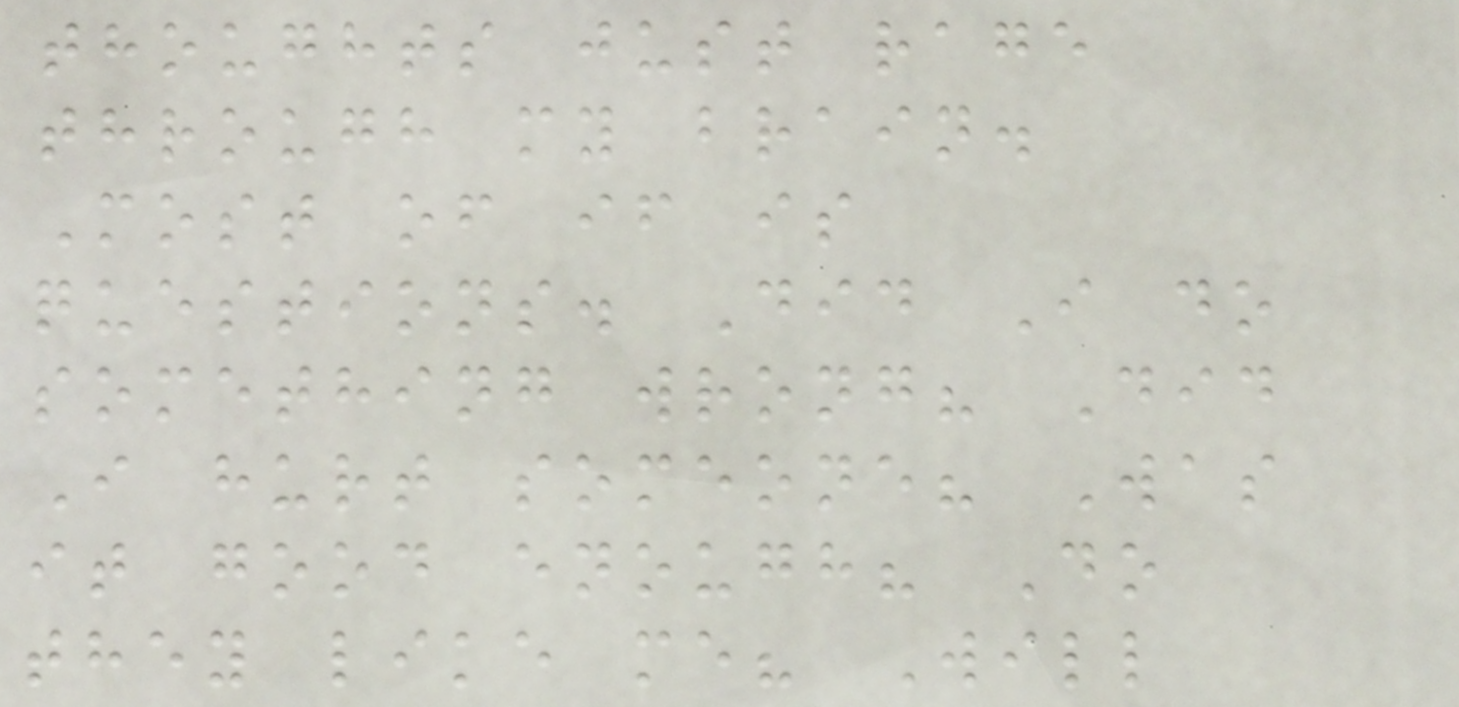thoughts just rage
through my brain.
Most of if is
questions. Did I do
something wrong? Did
I hurt someone? Was
it good enough? Do
they like me? Will
